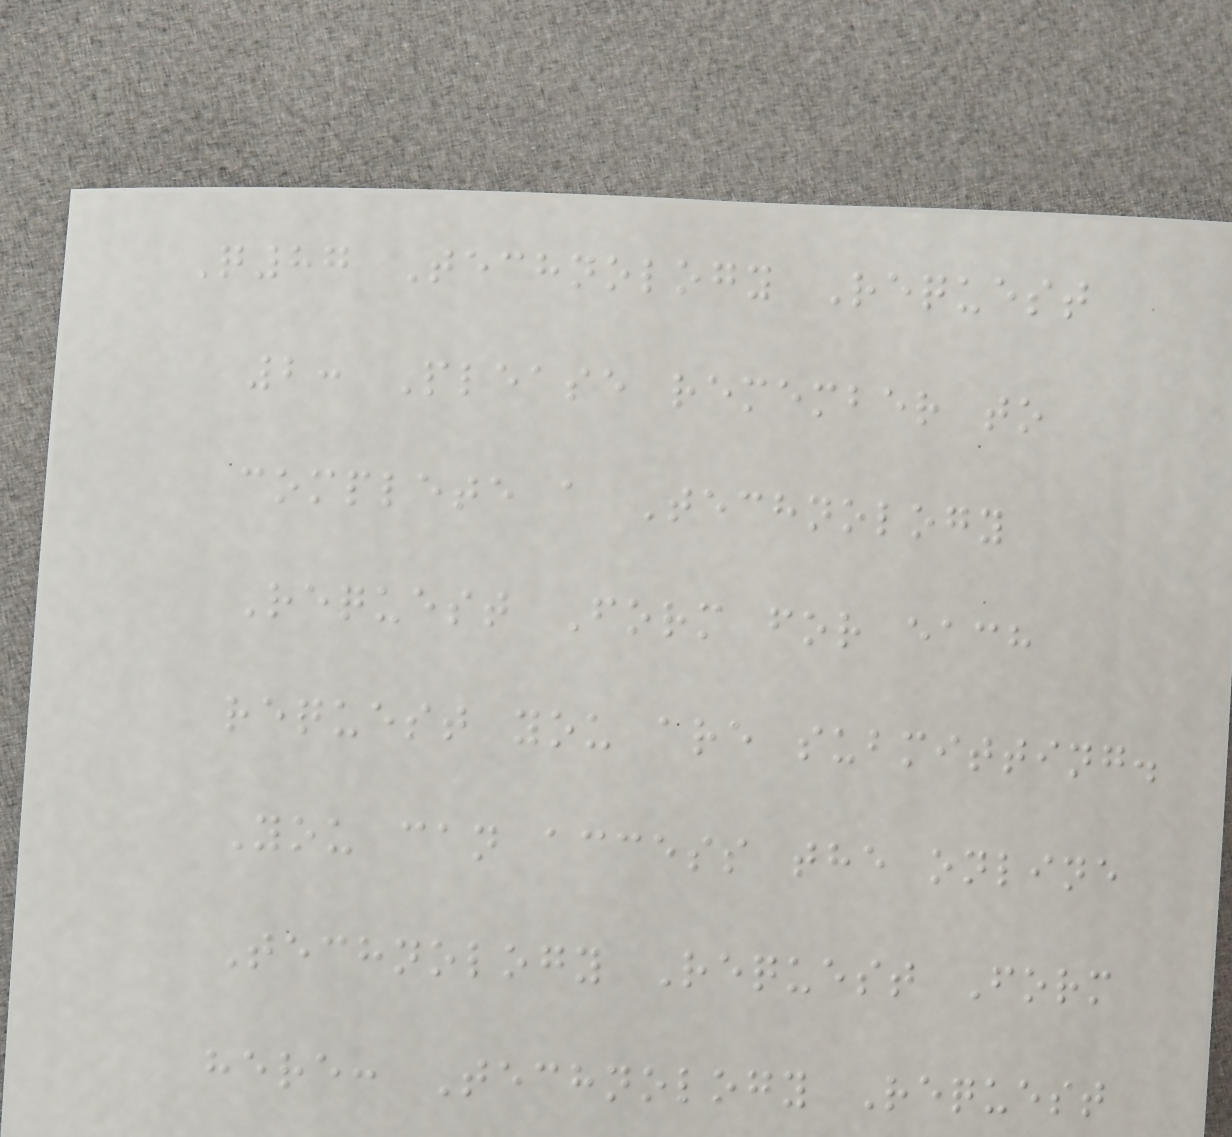Q87 Technology Request
2: Please remember to
complete a Technology
Request Form for each
request you are submitting.
You can access the online
Technology Request Form
here: Technology Request
